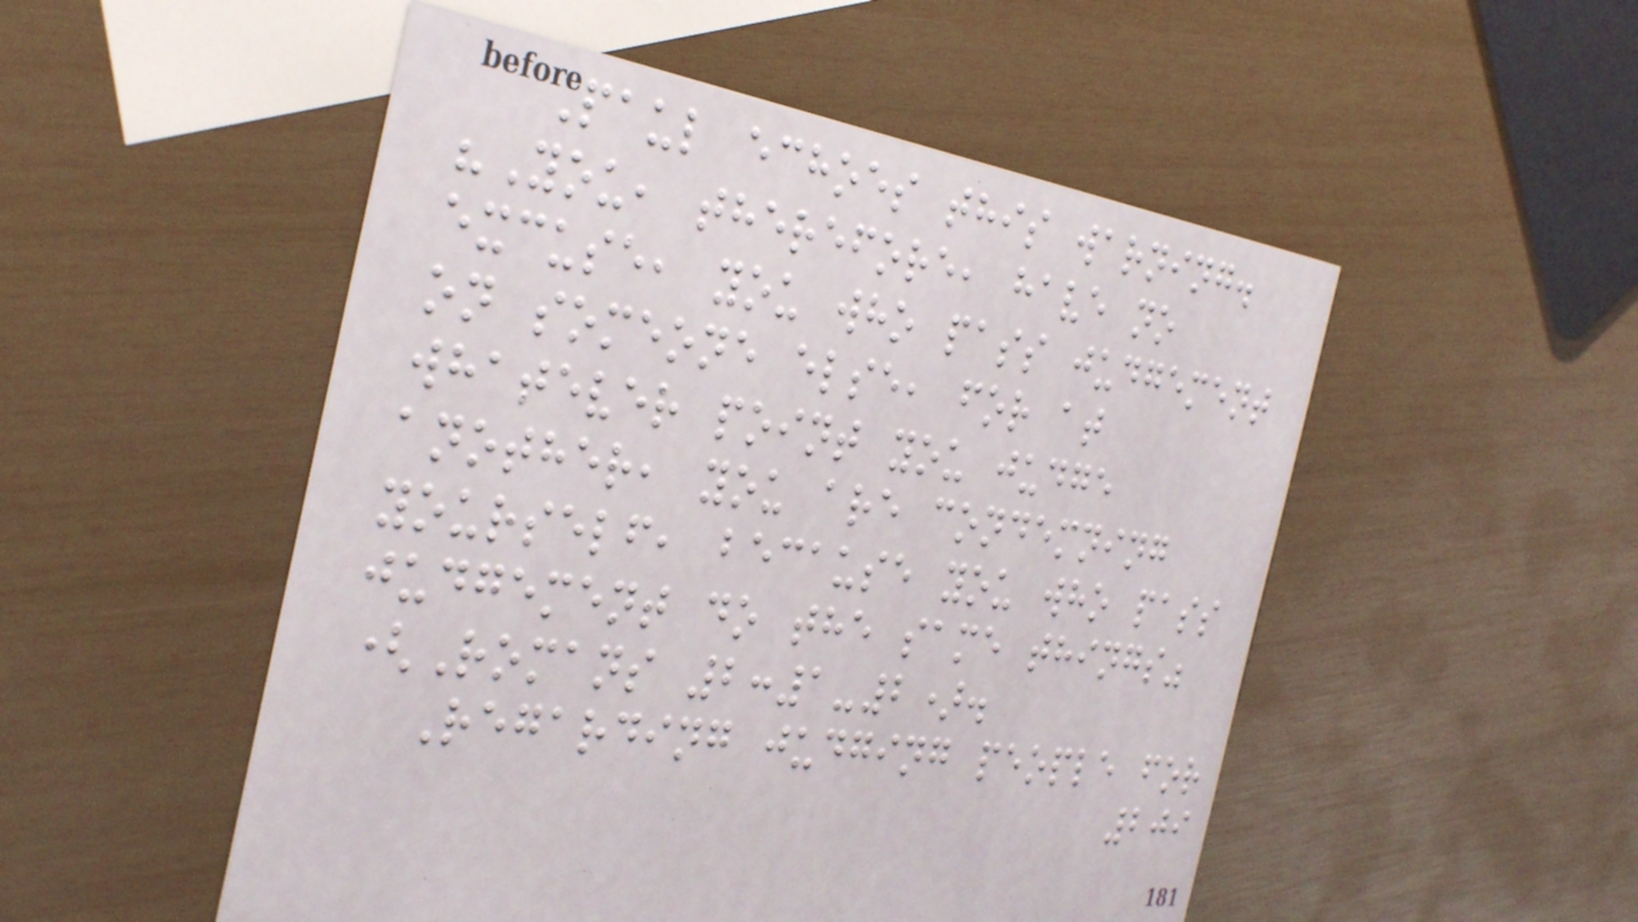Paul echoes this warning.
"You, therefore, have no
excuse, you who pass judgement
on someone else, for at
whatever point you judge
another, you are condemning
yourself, because you who pass
judgement do the same things"
(Romans 2:1-2).
Regarding judging people for
209
